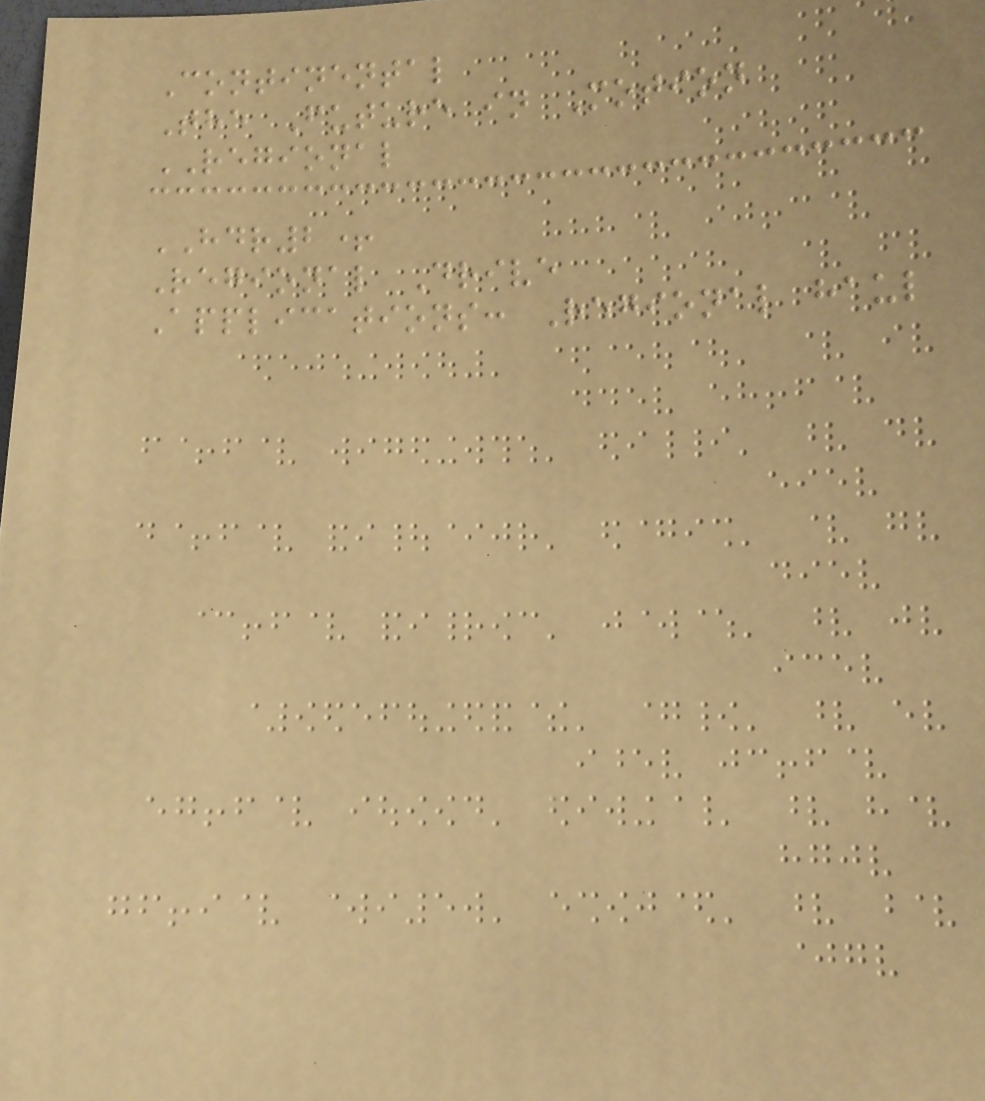Continental
The Future in Motion
REGIONAL
HDR2+
Regional Drive
Applications: Regional haul
